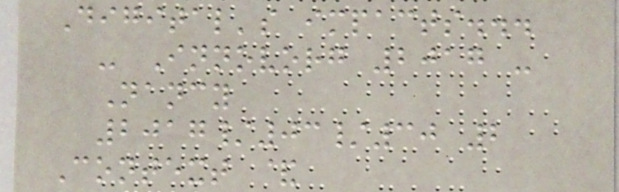Digital's impacts...
- Innovorg 2017 -
Nancy
2017/03/30 2
Context &
